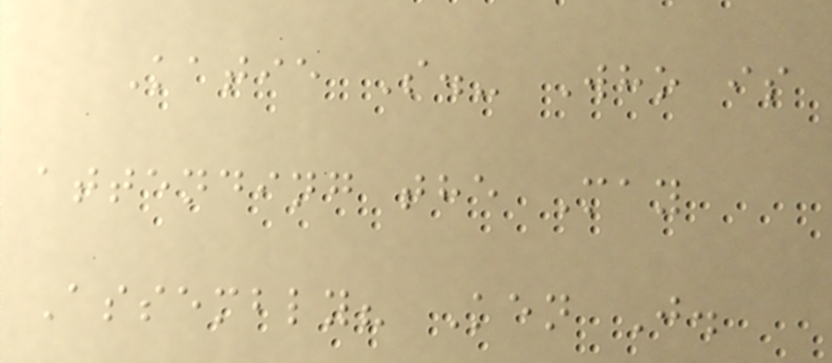Katie S.- Who is
attending the May
Assembly? Ken J.
